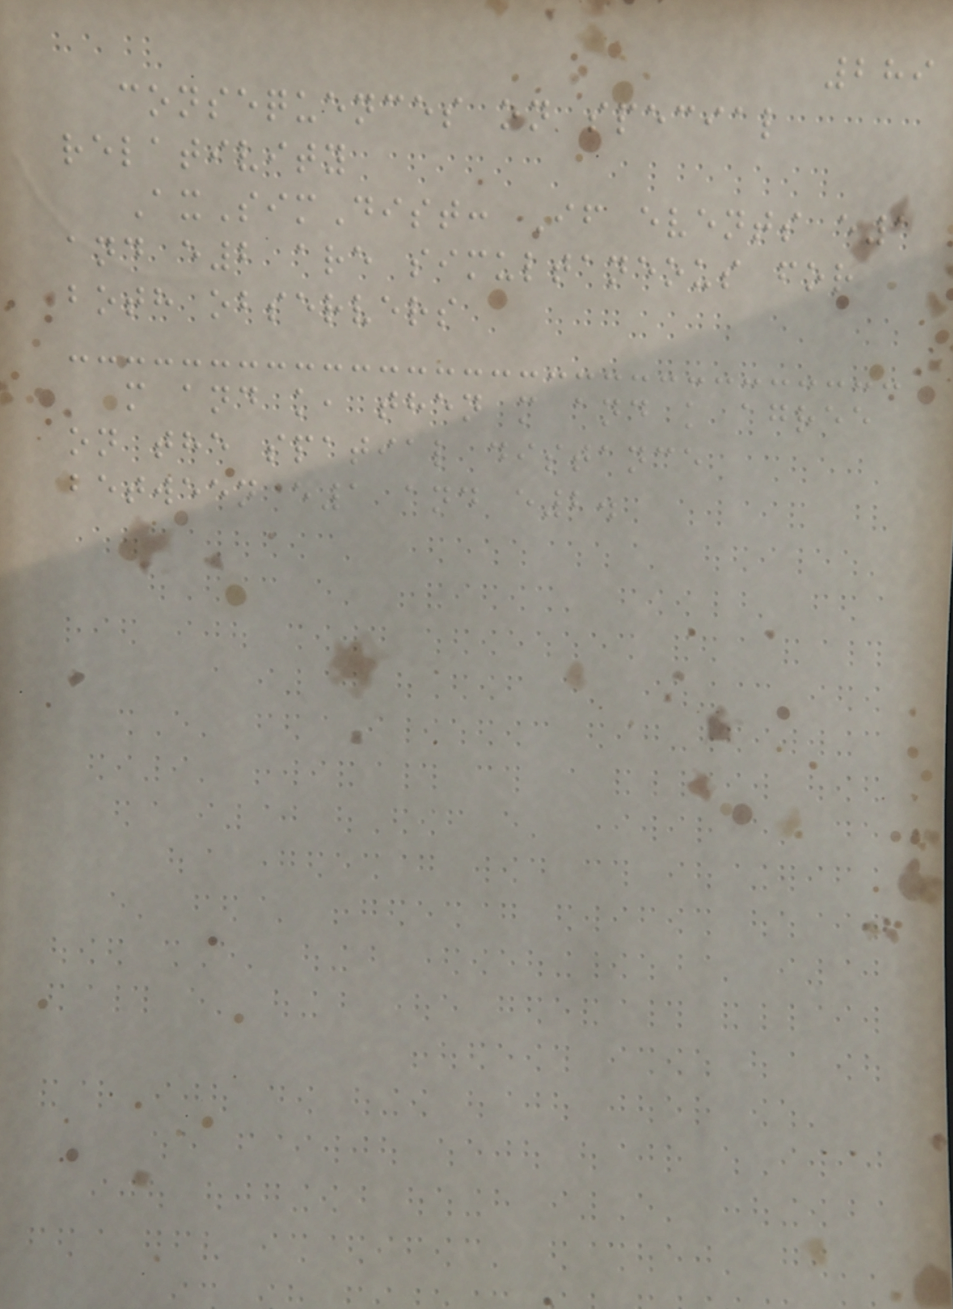289
consequences on special
relativity
AxSimDist: If events e1
and e2 are simultaneous for
both observers
m and k, then m and k agree
on the spatial distance
between e1 and e2.
